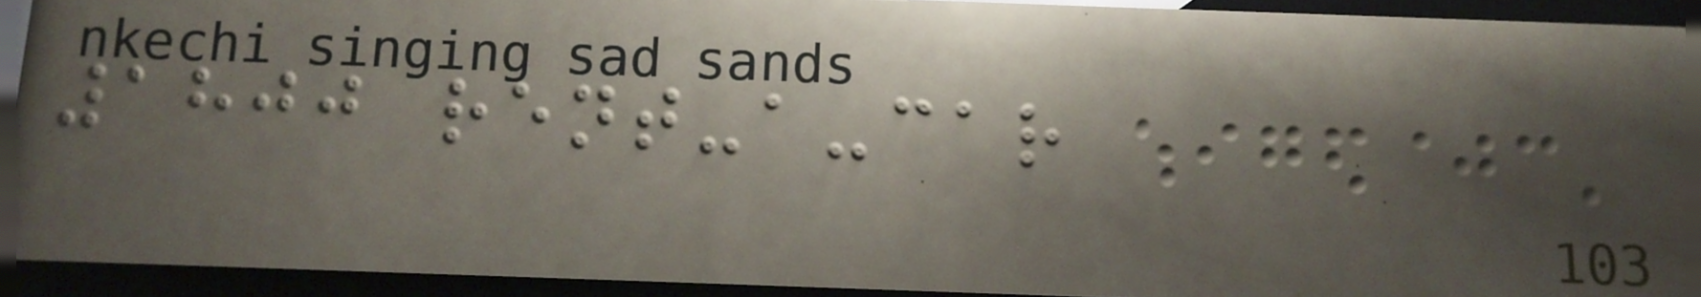1800 rent-a-car
